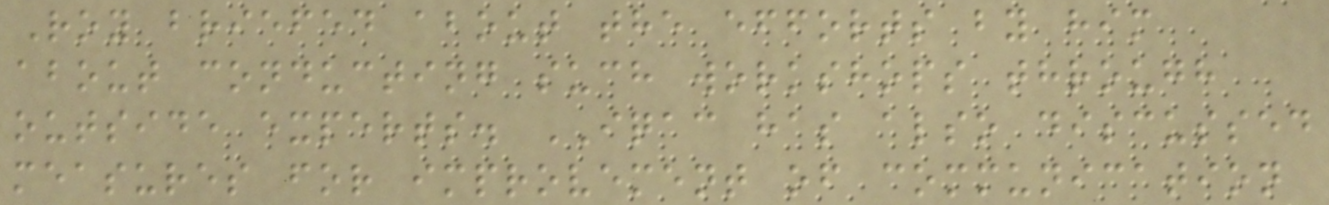Roy briefed about the efforts by him
about conducting such workshops through
outside experts. IQAC has also discussed
measures for improvement of communication
